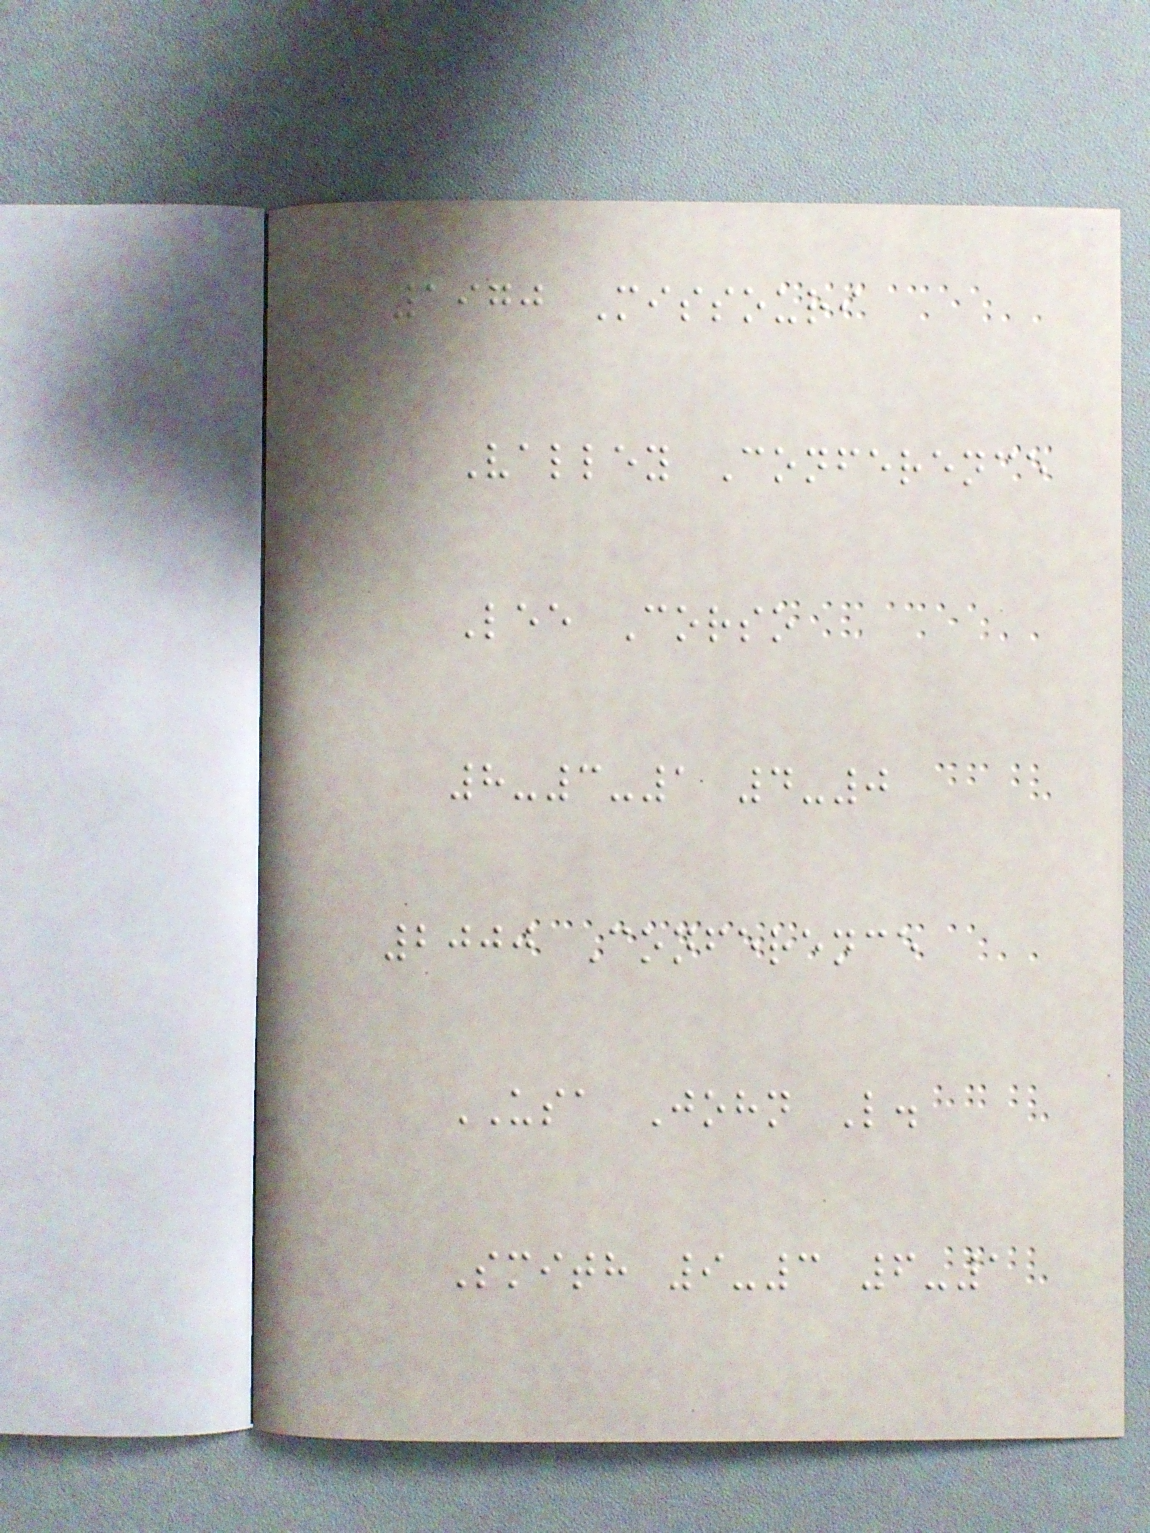1970 Missouri
Valley Conference
Lee Corso
8-3-1 4-0
2000 Conference
USA John L.
Smith 9-3 6-1
